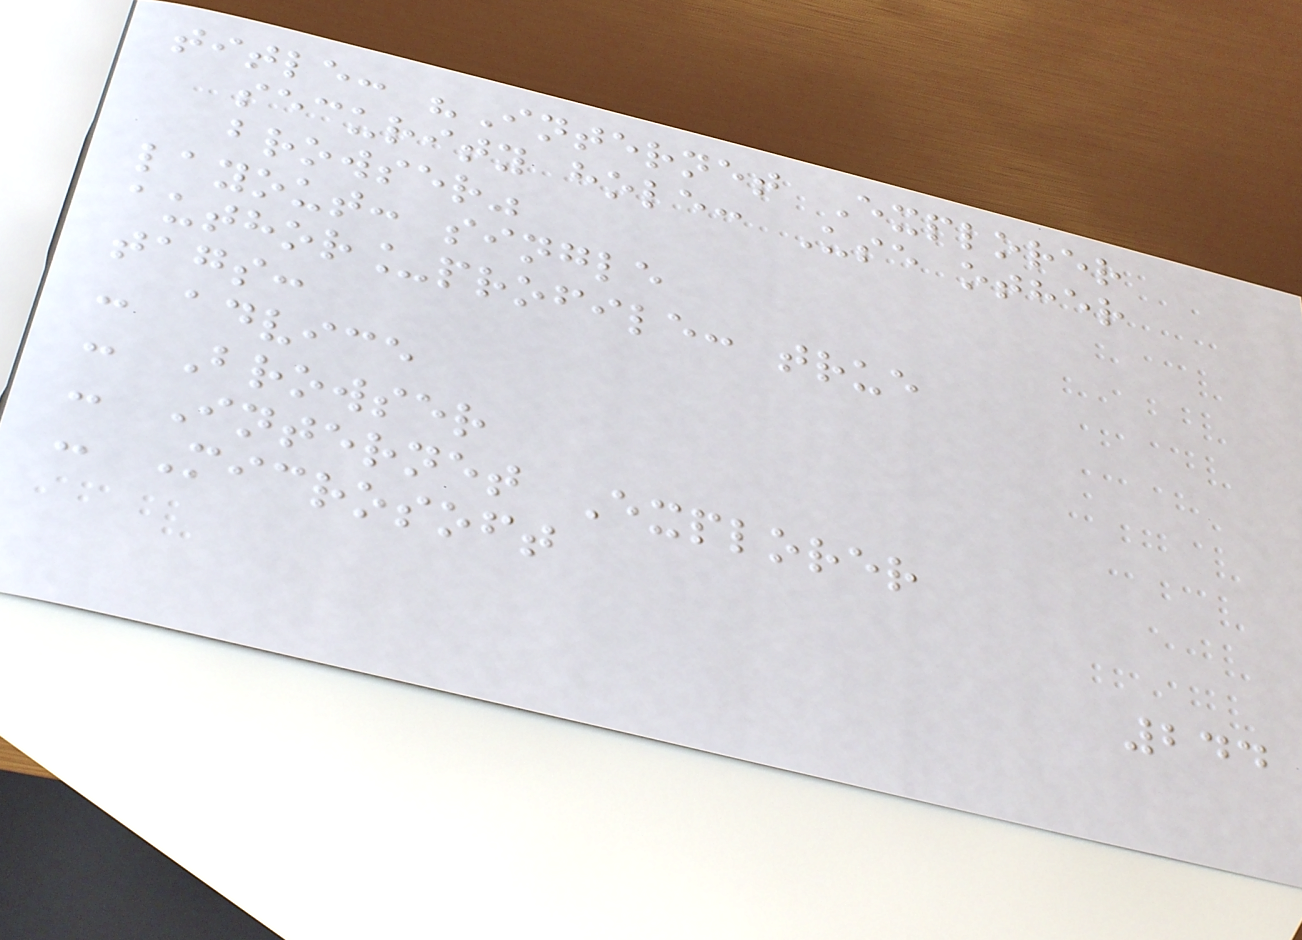title: "Internet Explorer
security hole: Use other
browser"
layout: single
author_profile: true
tags:
- advice
- Browser
- Internet Explorer
- Microsoft
244
